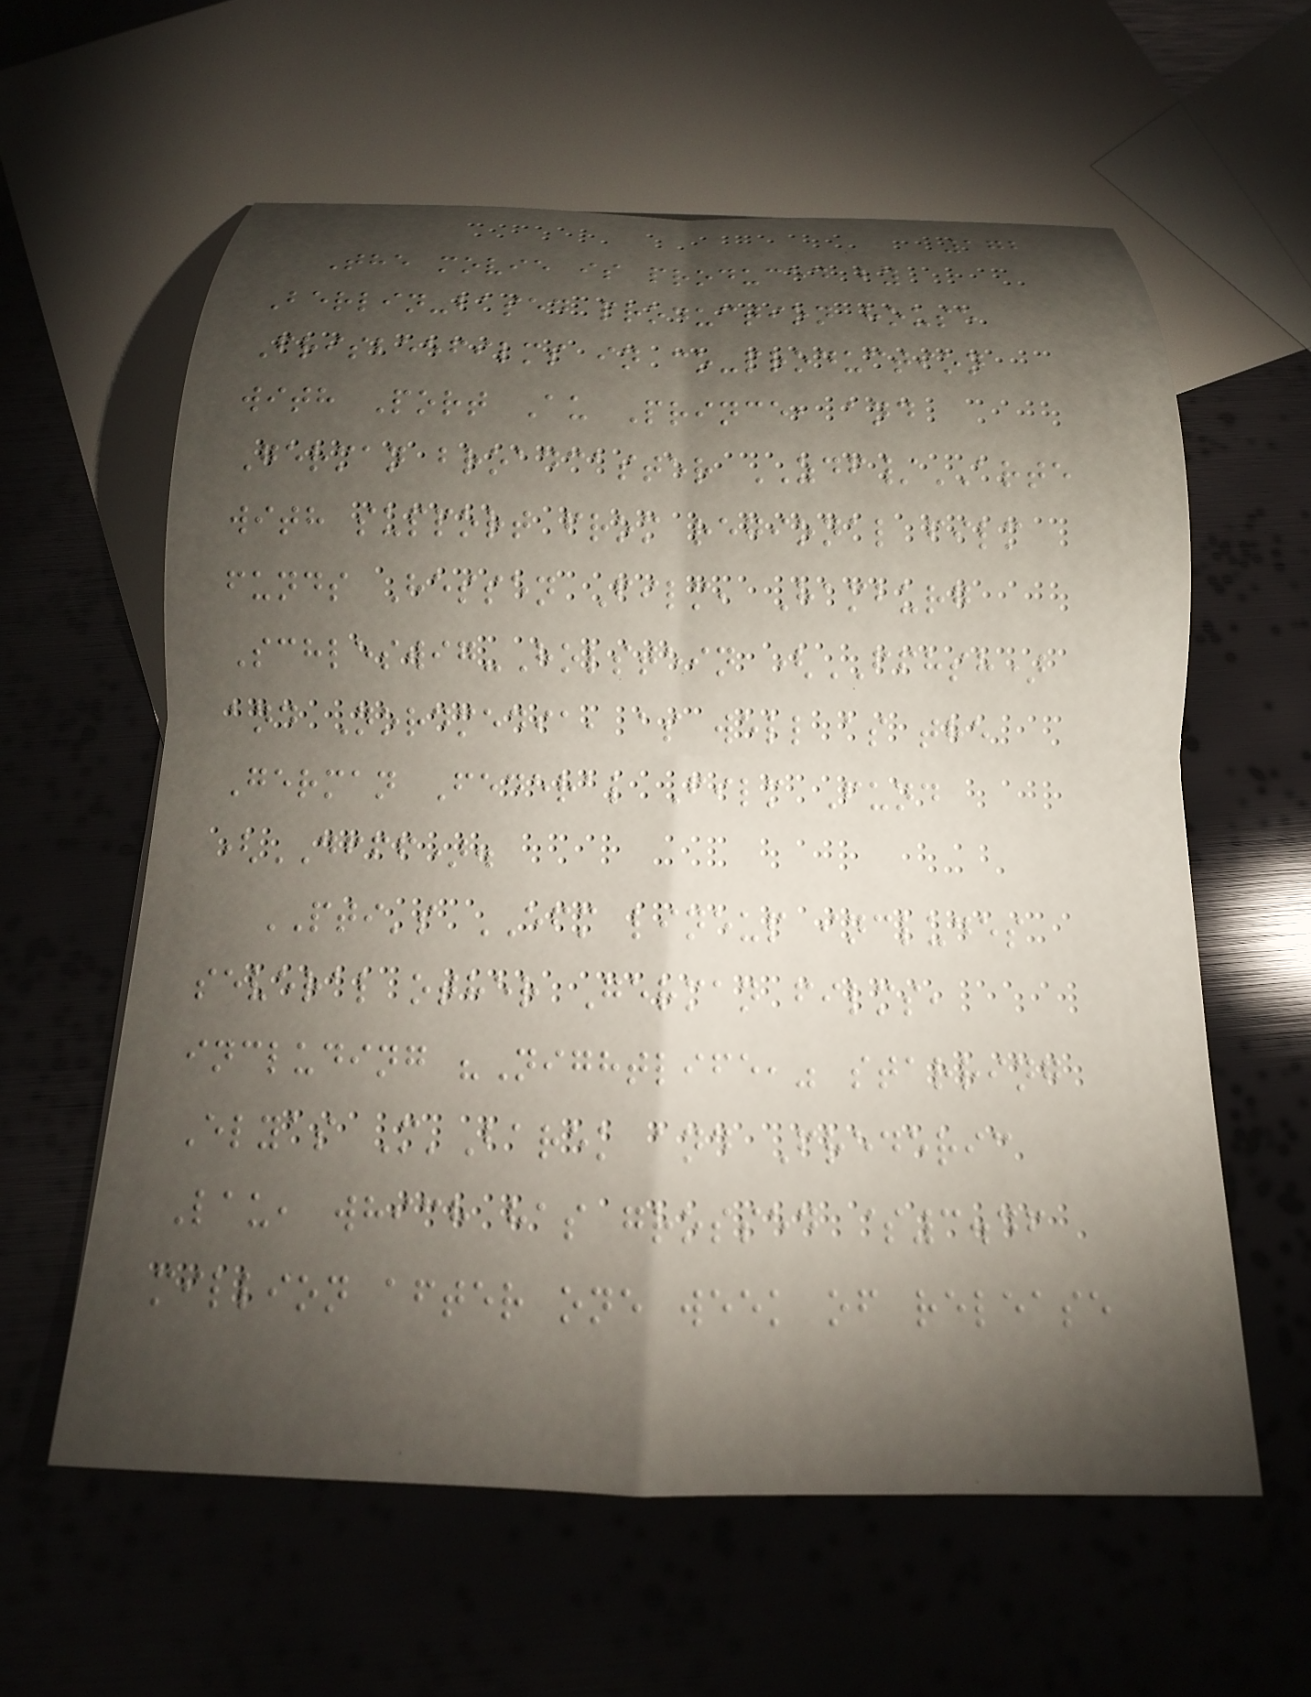172
The movie is produced by
Berlin-based production house
Frisbeefilms in co-production
with Port Au Prince, and
German broadcaster ZDF/ARTE
with support from regional film
funds Hessen Film, Hamburg
Schleswig-Holstein (FFHSH)
and Nordmedia, as well as the
German Federal Film Fund
(DFFF).
PTI's EFM lineup includes
several other German films,
including "Nightlife," starring
Elyas M'Barek and Frederic
Lau, which has grossed $3.46
million after one week of release
